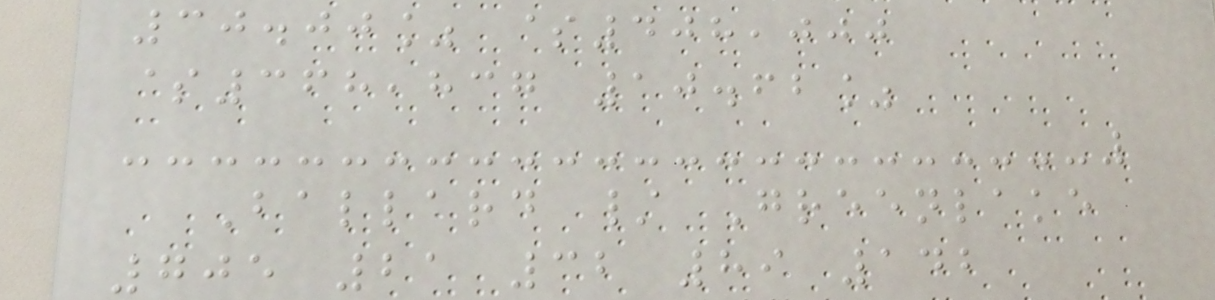30.00% $408,000
$368,837 10.62%
Ballard / Greenlake
705 21 32 89 142
